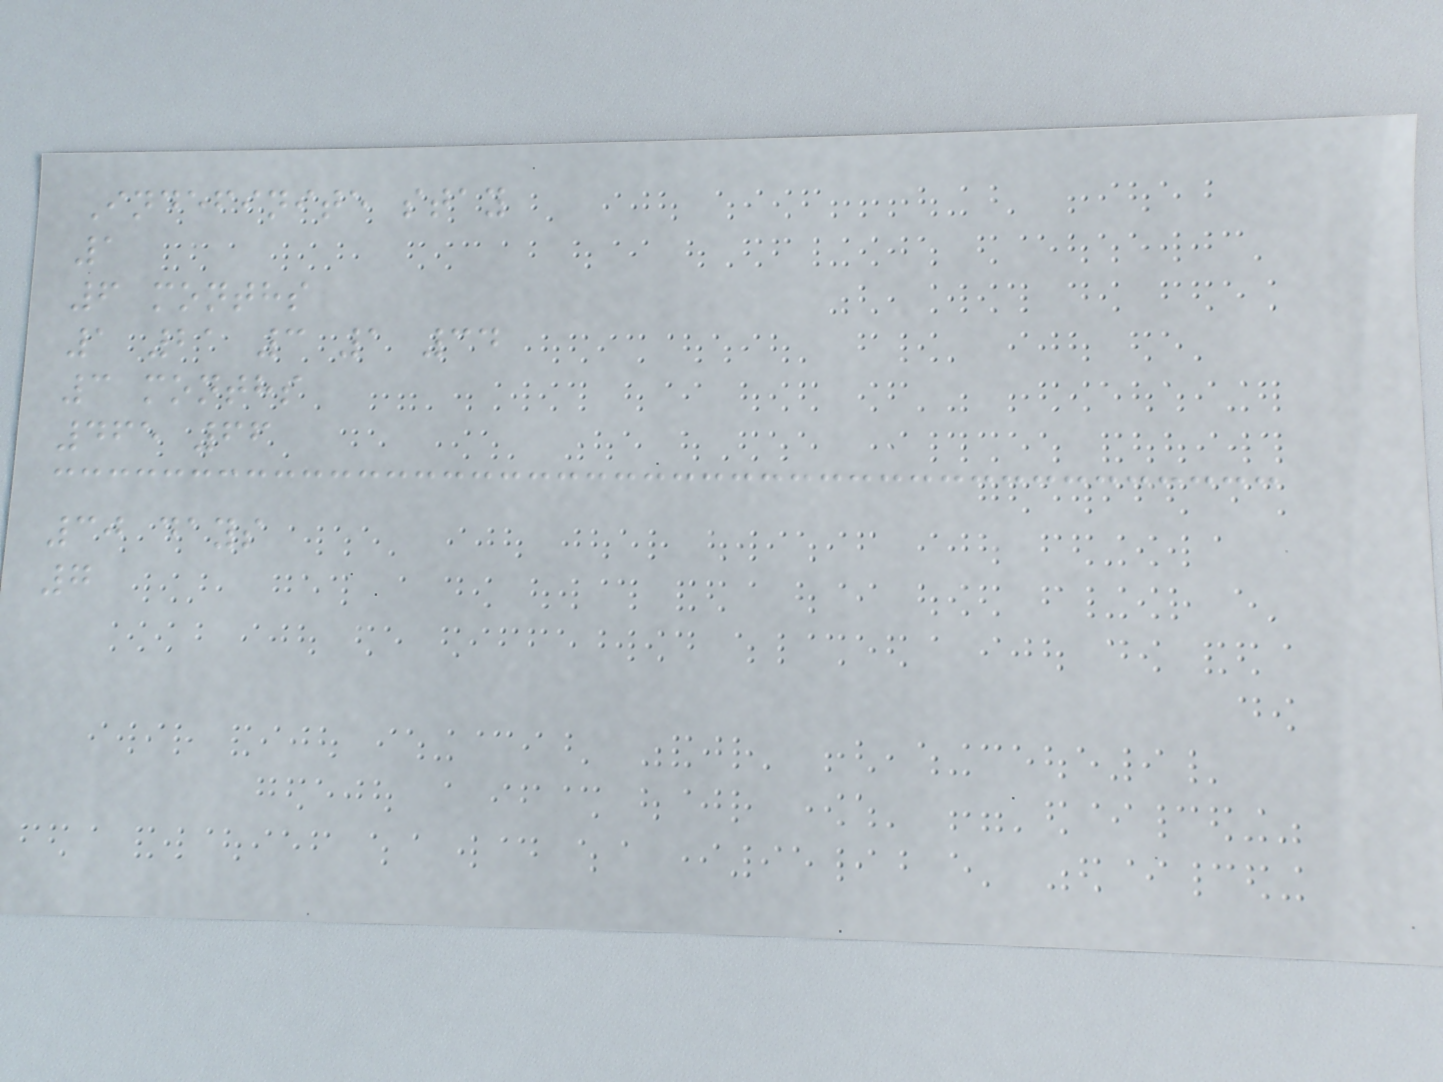Indefinite stay
1
6 months
1 21 3 1 34
3 months
465 66
30 days
7
